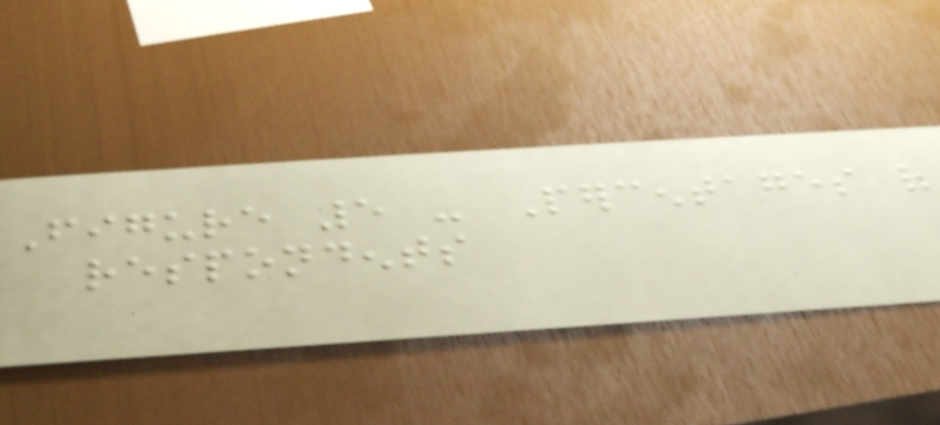Figure 5 - Percentages of
respondents
